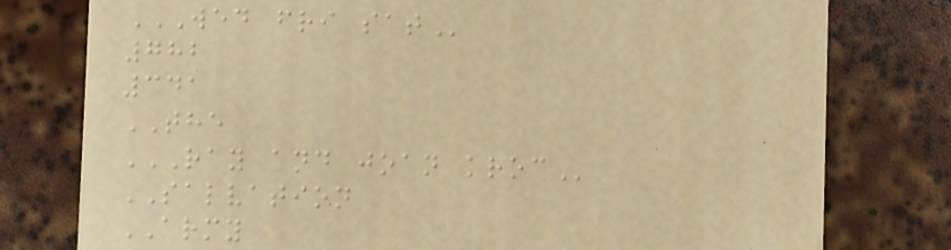WED FRI SAT
782
341
THE
RAY AND JOAN KROC
SALVATION
ARMY
